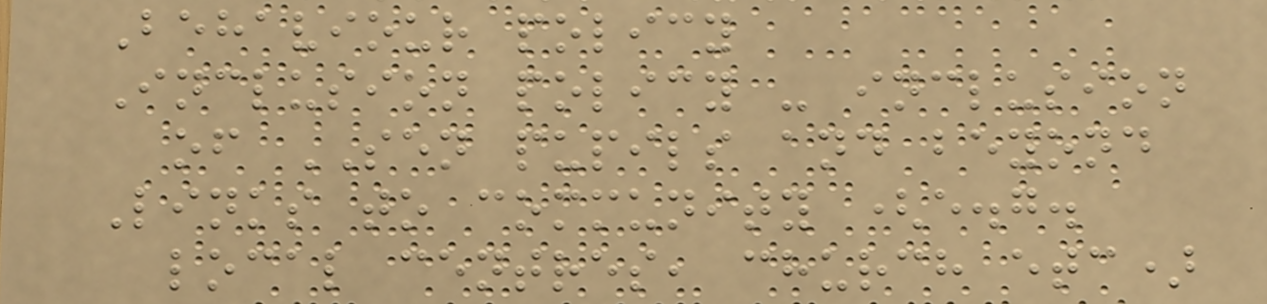Behaviour policy
Inclusion policy - inclusion
of SEN pupils and beyond
Links to community (e.g.
local centres, church etc)
